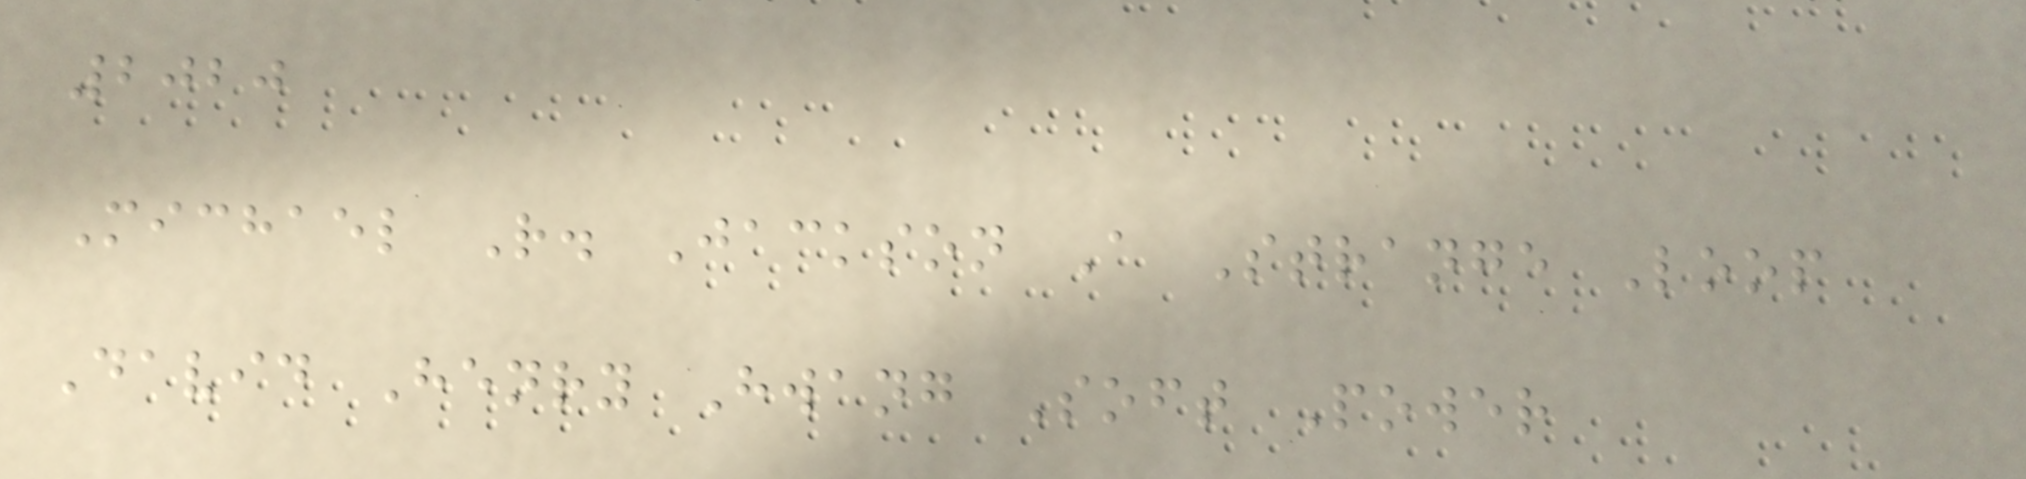2020
Michael R. Jackson A Strange Loop
David Henry Hwang Soft Power
